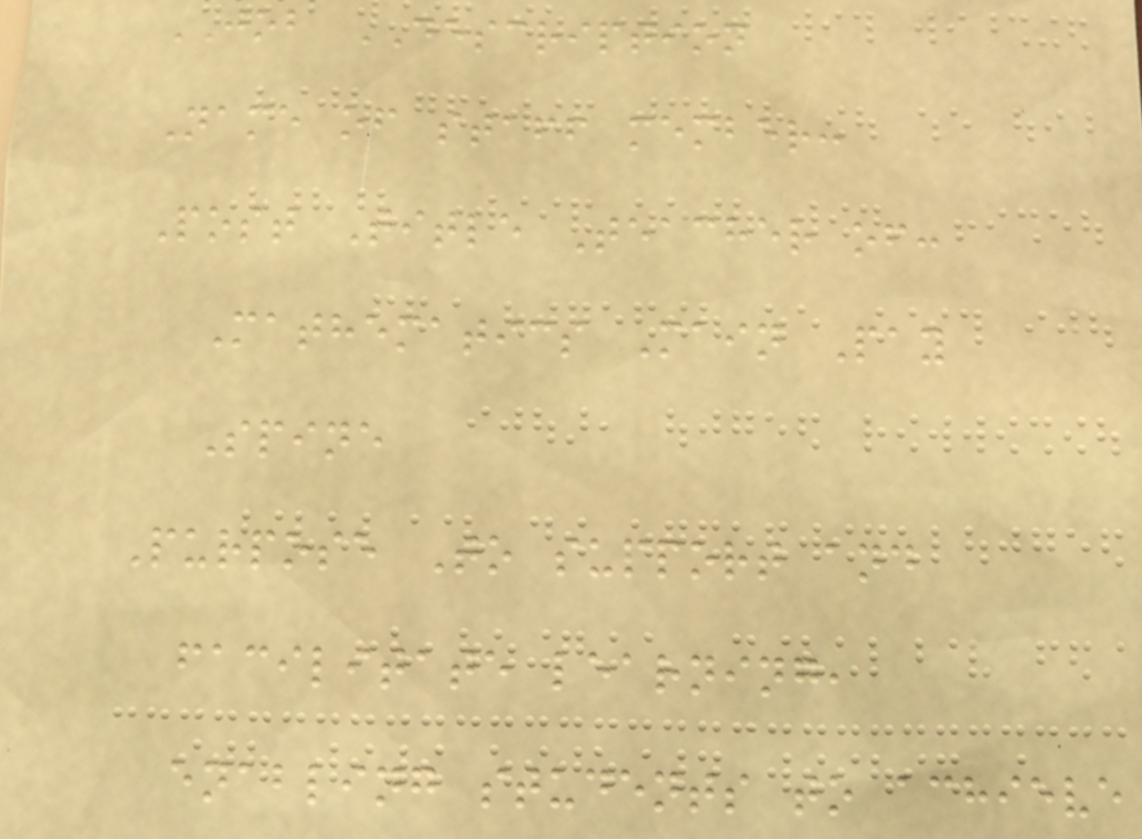JOB DESCRIPTION
Name of staff member:
Post Title Teacher of:
Mathematics Main Pay
Spine
Purpose To support and
facilitate learning,
enabling students to achieve
